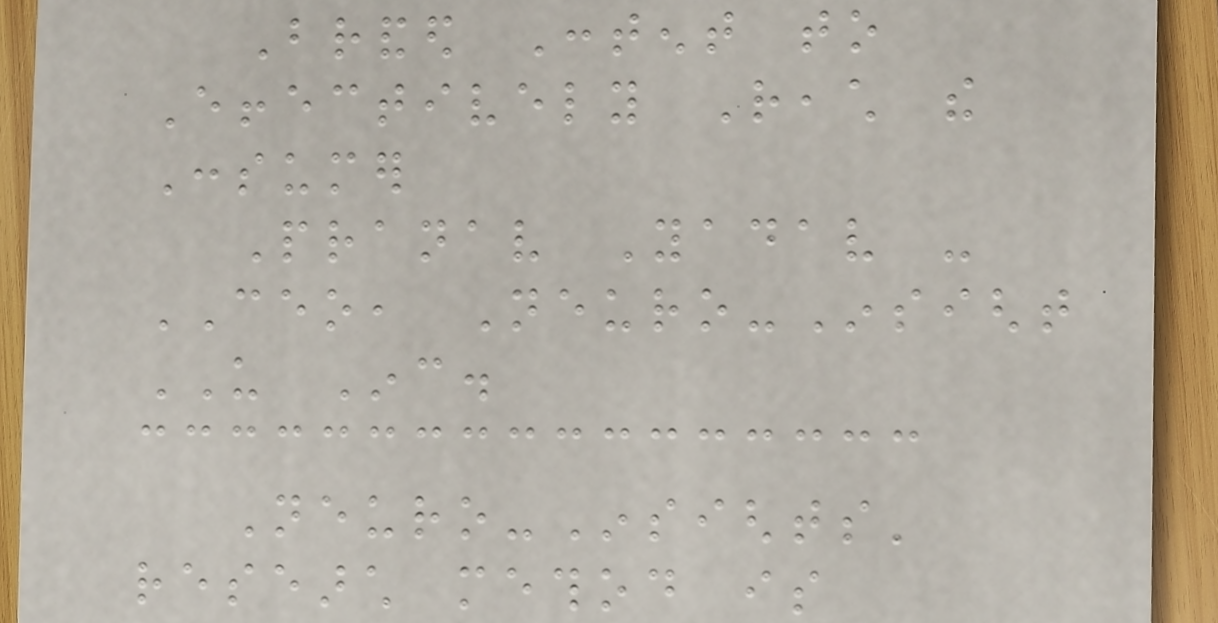Branded Content to
Effectively Reach the
Consumer
Pranav Yadav -
CEO, Neuro-Insight
US Inc.
Neuro-Insights'
research method is
